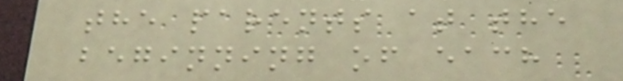the parents at the
beginning of each
